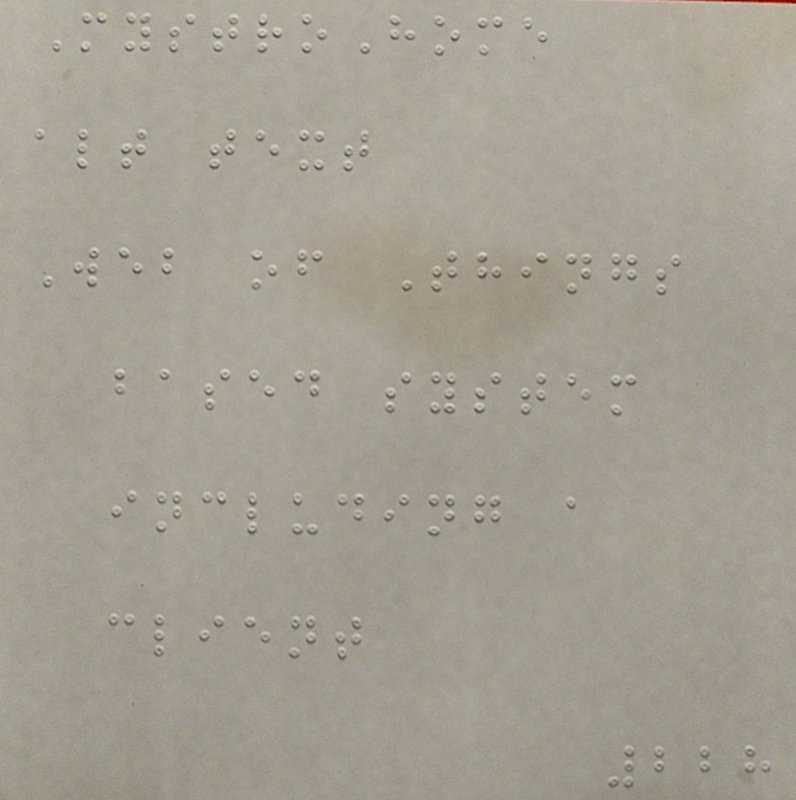MystroHome
alt text
Web of Things
based system
including a
client
228
